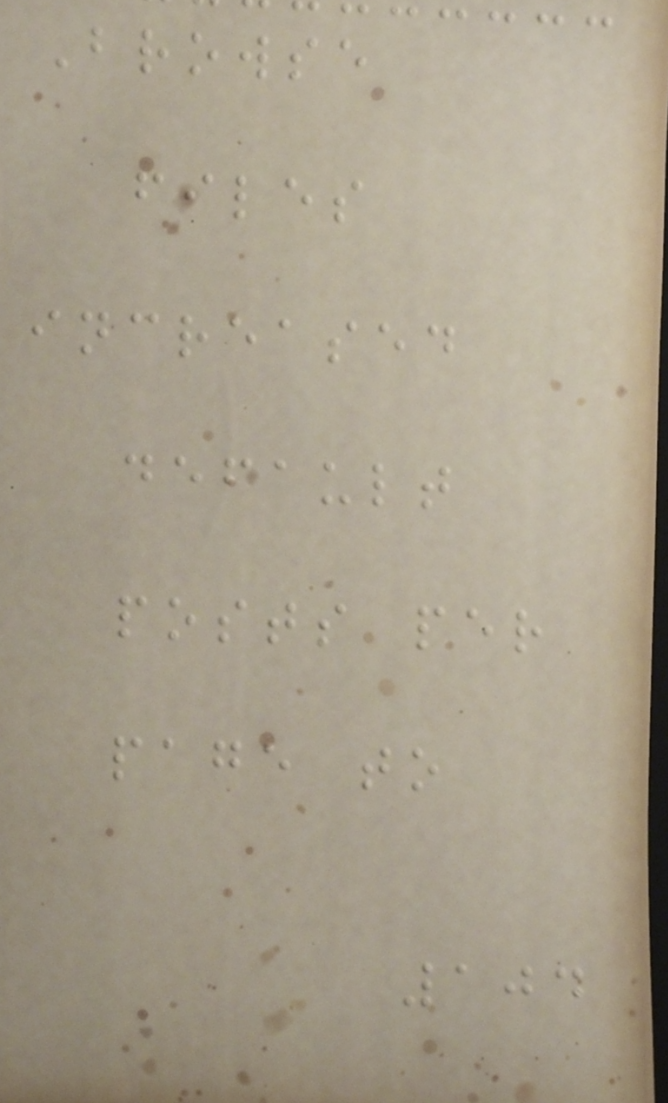Browse
files
increased
default
posts per
page to
104
